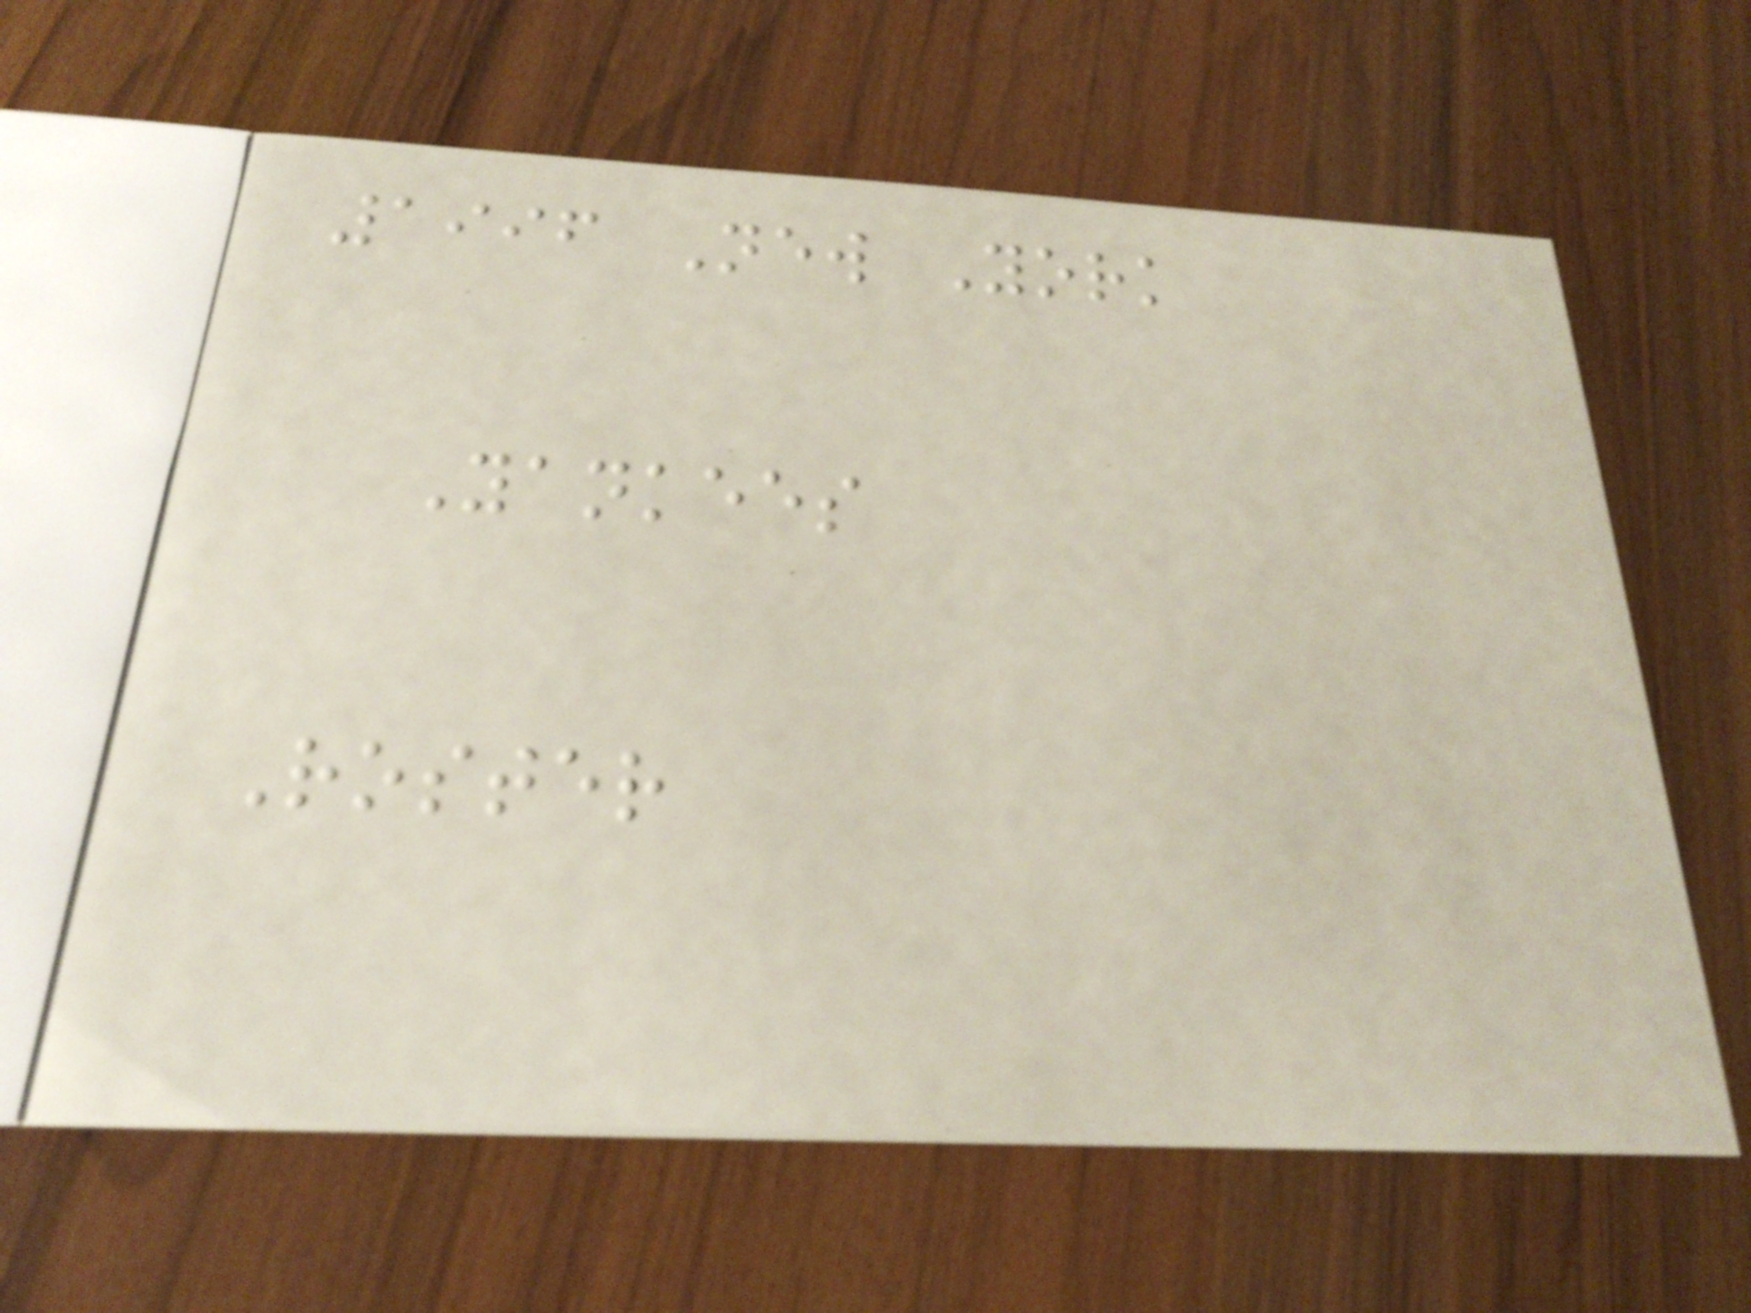1996 New York
Yankees
Roster
